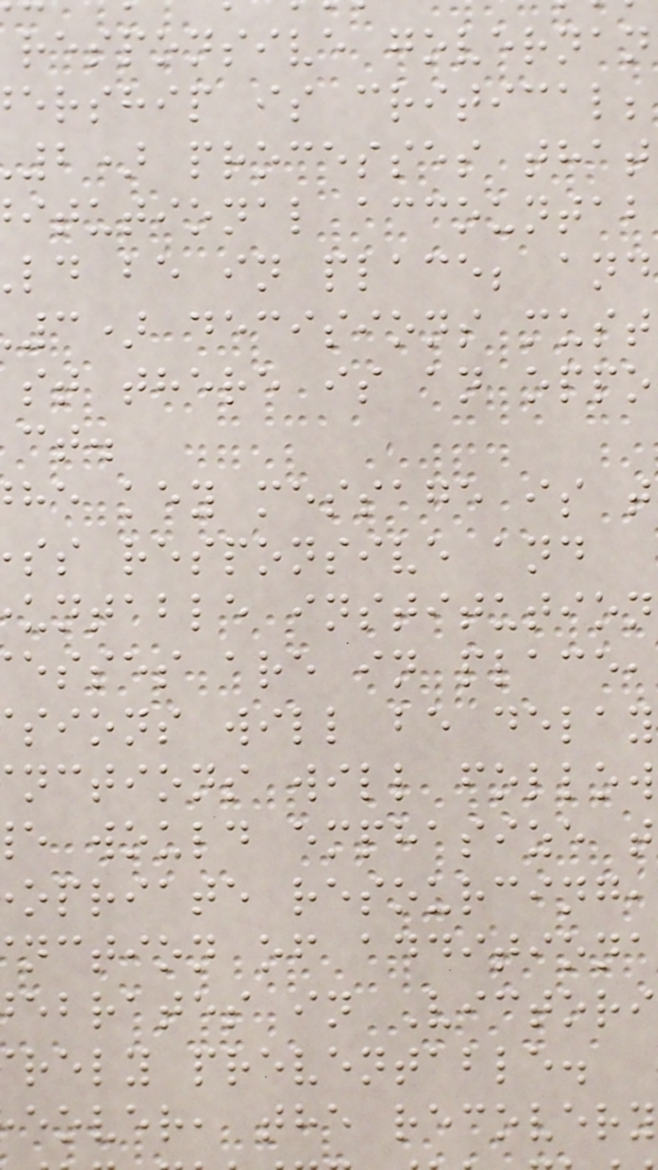responsive governan
ership is critical;
2) processes that
itutional accountab
ld be in place; and
3) decisions must
st there is an oppo
he key message is t
ss responsive and
untable institution
esses are in place,
sions will be delay
nctions will follow
e would emphasize t
opriate resourcing,
nction of additiona
ebrates in Victori
rely preventable.
eover, the recovery
